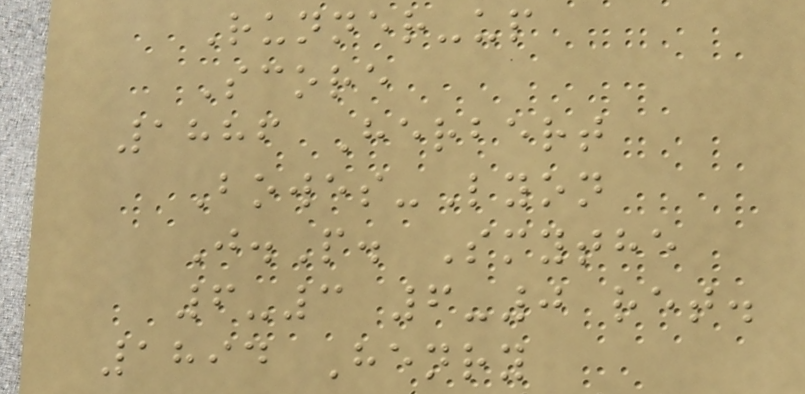Runner-up
Score
1886 Herbert
Bowes-Lyon
J.P. Smythe
6-3 6-0 ret.
1894 Henry
